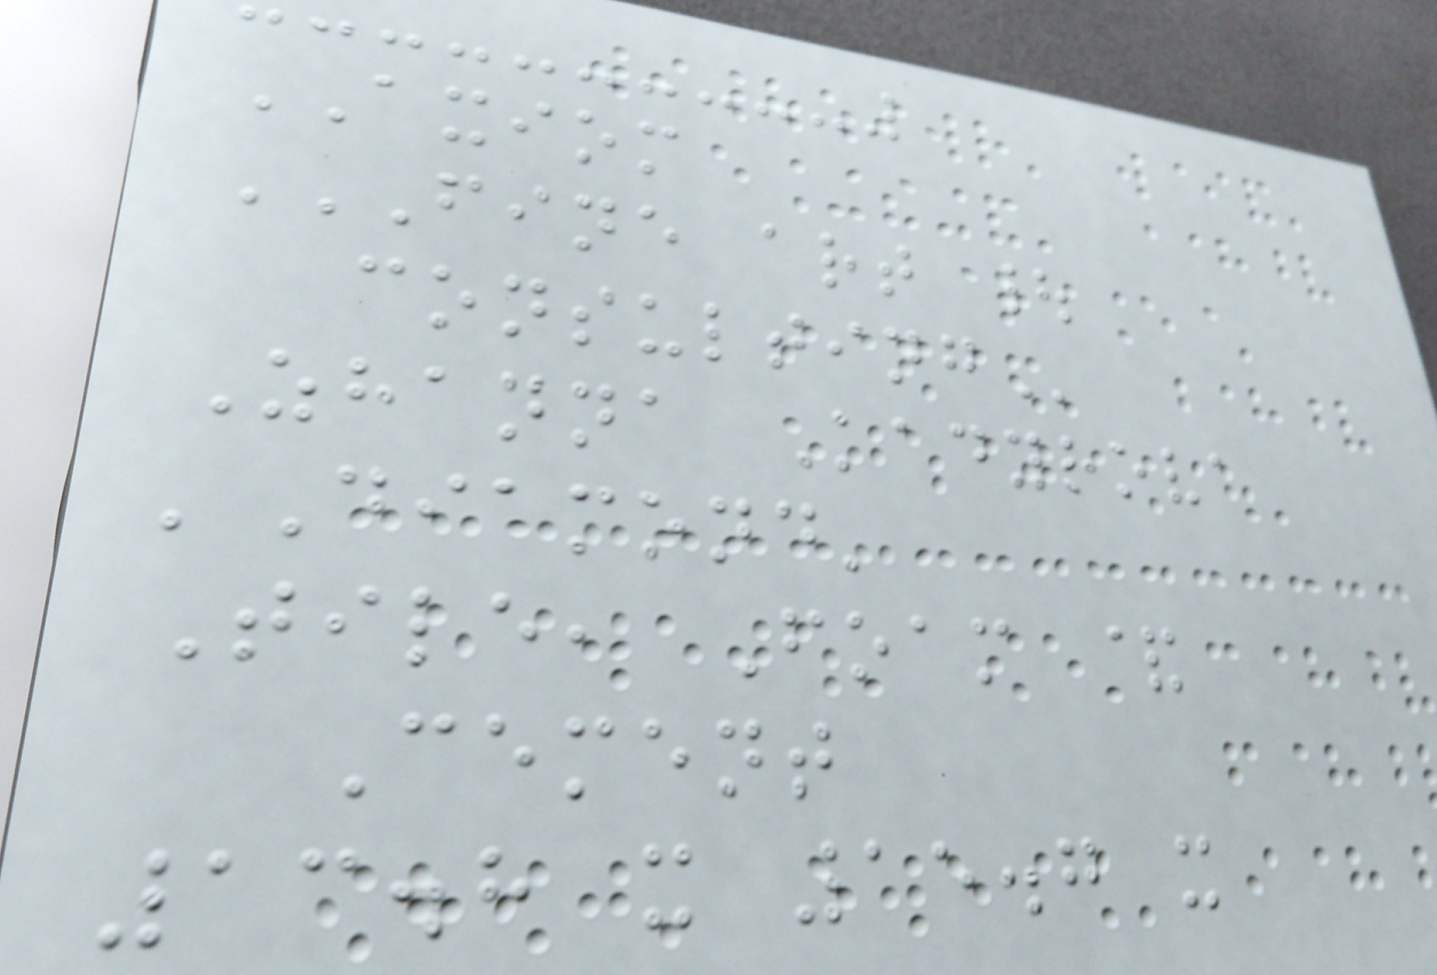AXIOM
FINE ART |
CONSULTING
Zhanna Kadyrova
'Diamond'
Tile, Foam &
Cement
13.8 x 15.7 x
